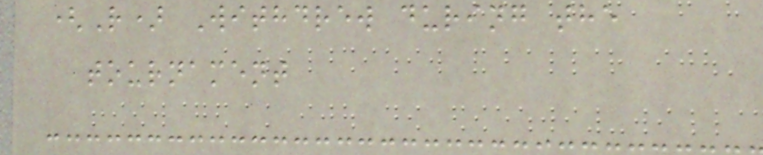(R) Withdrew during the
tournament
